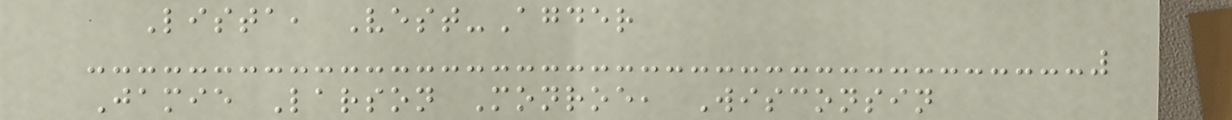Lista, Vest-Agder
Jamie Larson Monroe, Wisconsin
